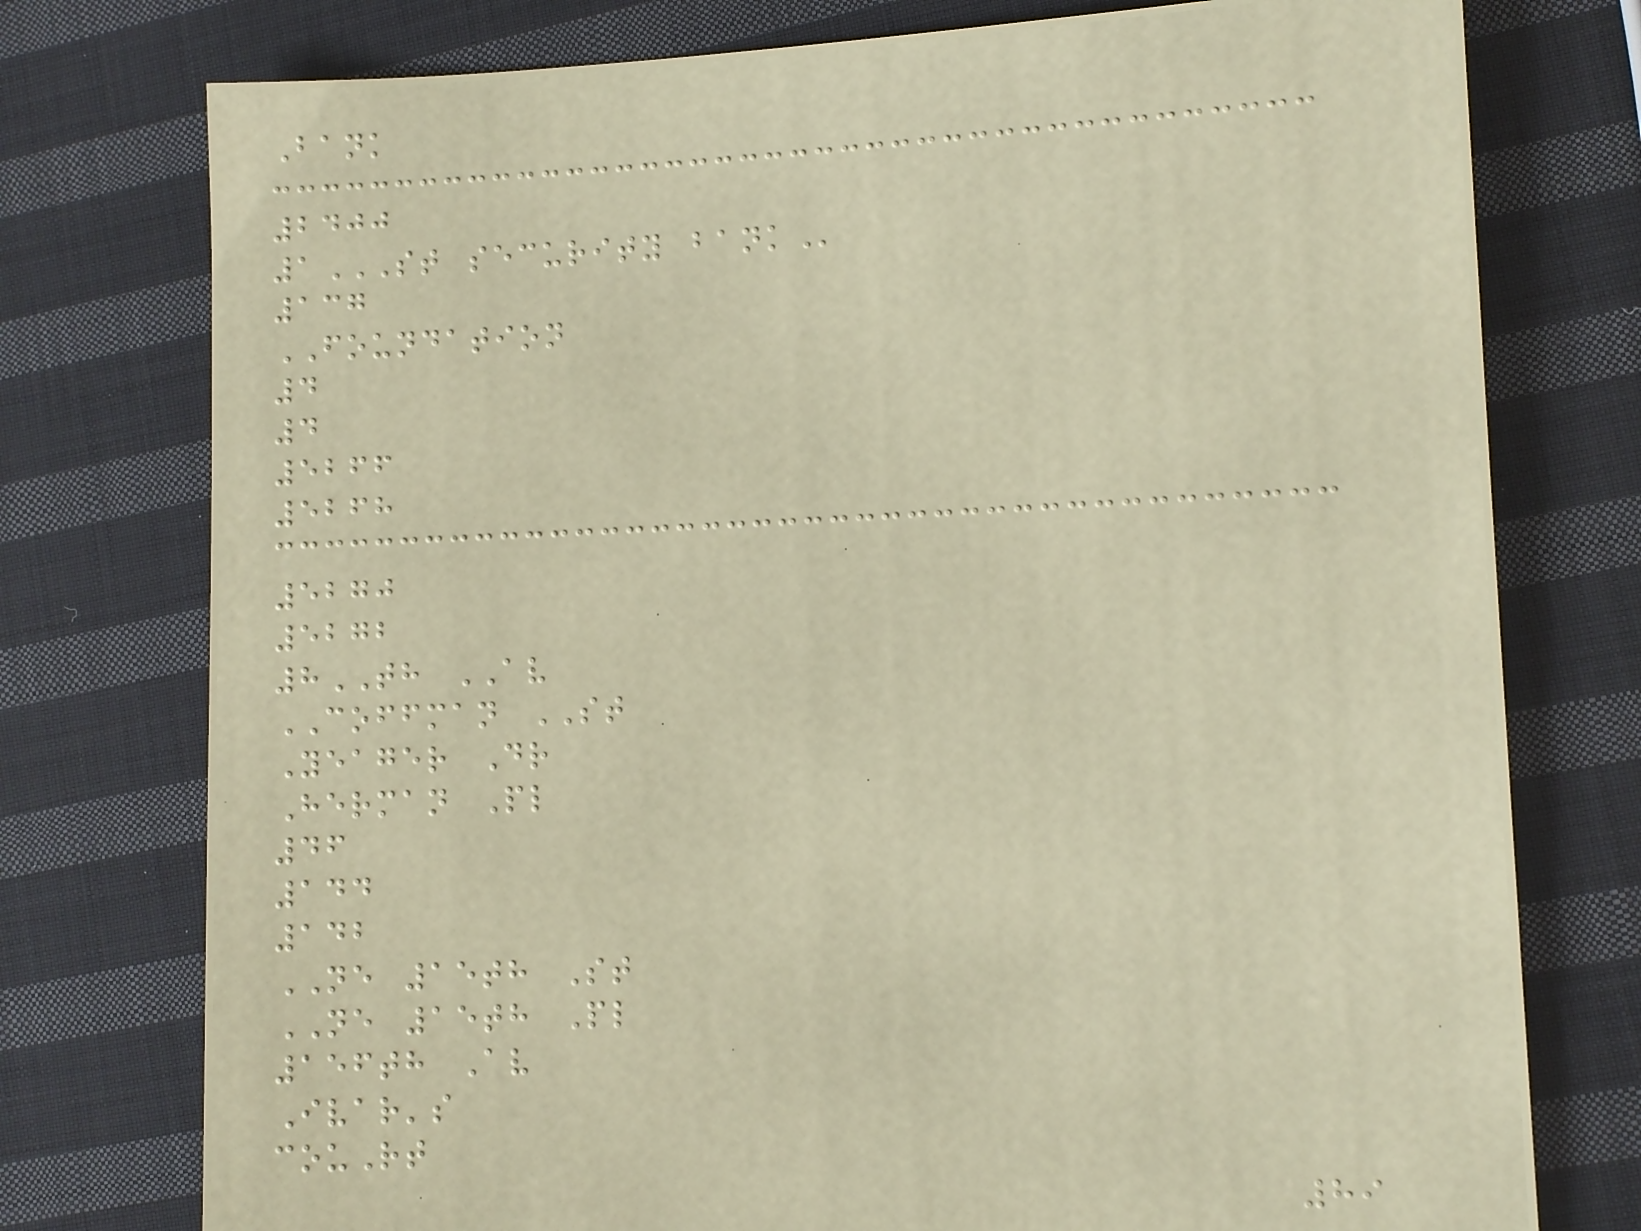Bank
2400
1ST SECURITY BANK
137
FOUNDATION
4
4
5266
5268
5270
5272
8TH AV
COFFMAN ST
Yeager Dr
Herman Pl
46
144
142
NE 15th St
NE 15th Pl
156th Av
Ivar's
couRt
89
